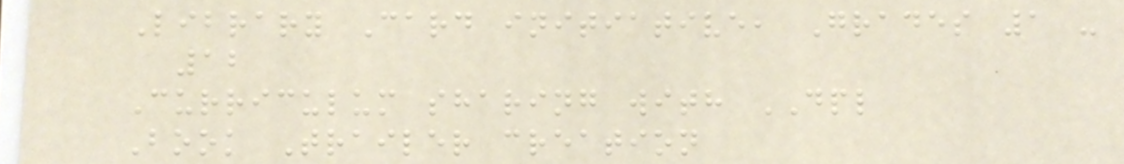Library Card initiative, Grades 1 -
12
Curriculum sharing with DPL
Book Trailer creation
